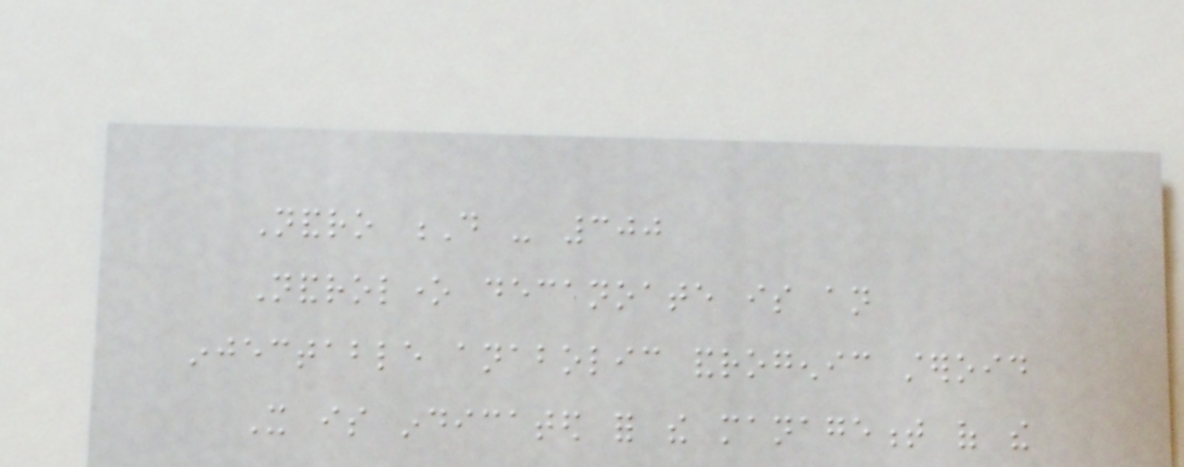Nandro D - 300
Nandrolone decanoate is an
injectable anabolic androgenic steroid
It is indicated for the management of the
